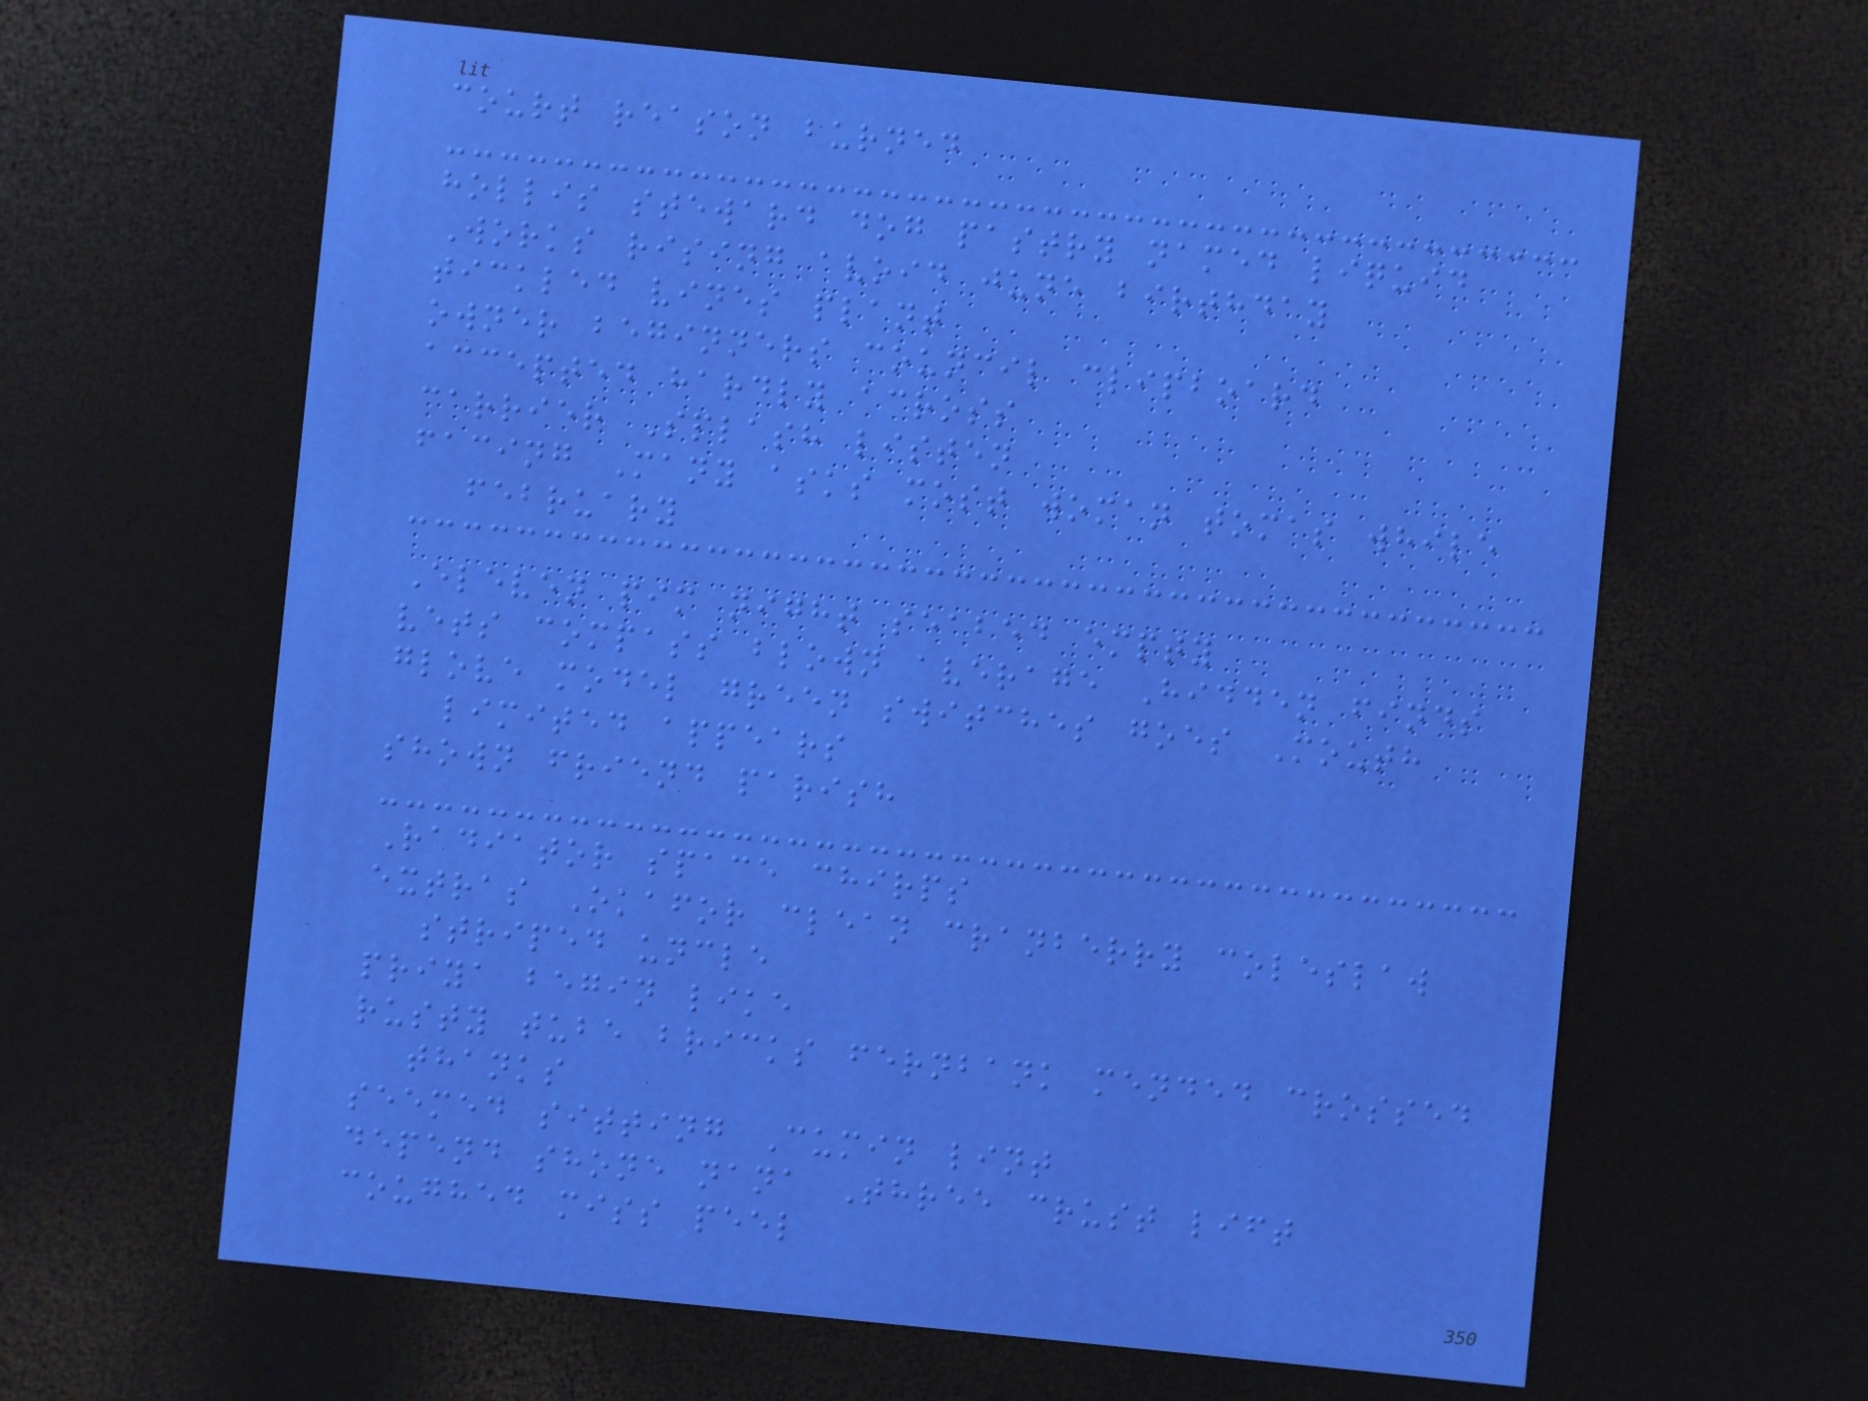court reason burned
hollis steward dog pastry named liquid
Works rising avoid june birthday
tickled vines plant
owner beginners council clipboard
accepted hardly across
carrier Splash listen
facing Many asks most woman tomas while
february
Eleven pim night seabed empty
vets compass blown average Hidden finds
glove model green switches goes Mouth
limited appears
shown friend parish
Radiator space chirps
extras Okafor clean cranberry coleslaw
striped uncle
priya begin like
rusty tube bricks fernbank mended crossed
thanks
seemed sitting Cumin lint
depend shone nana Three crust lift
coughed miss peel
